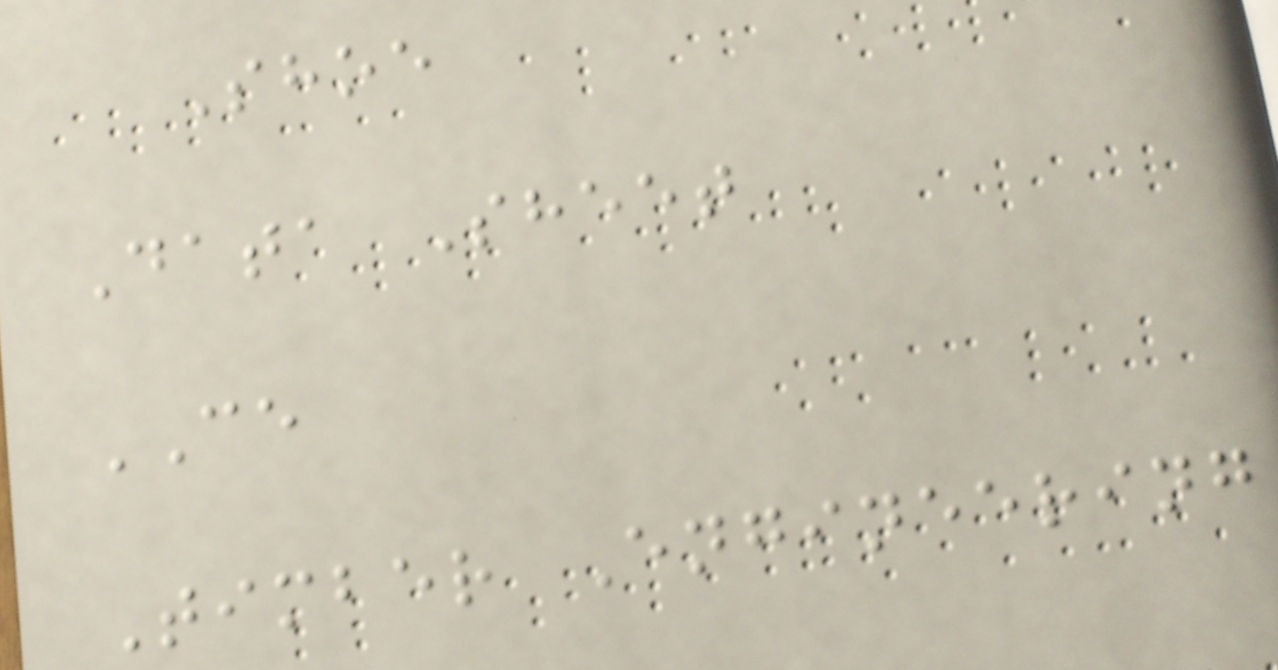Shoe
Data Sheet
CE
Timber Engineering
